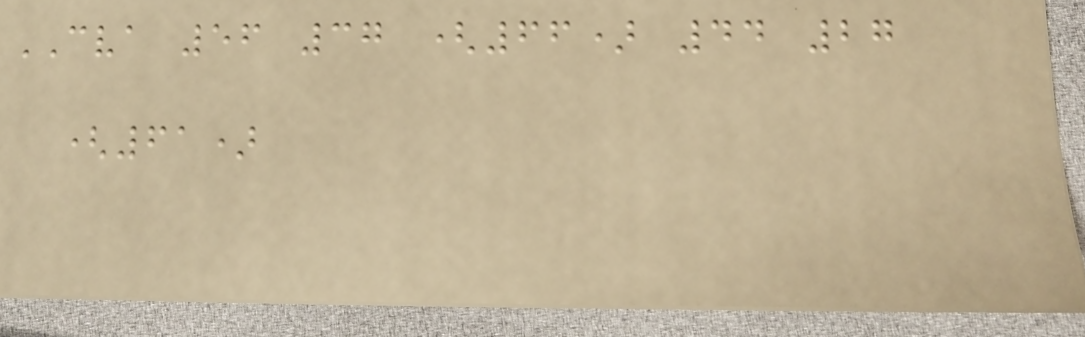CVA 56 37 (66) 44 27
(61)
